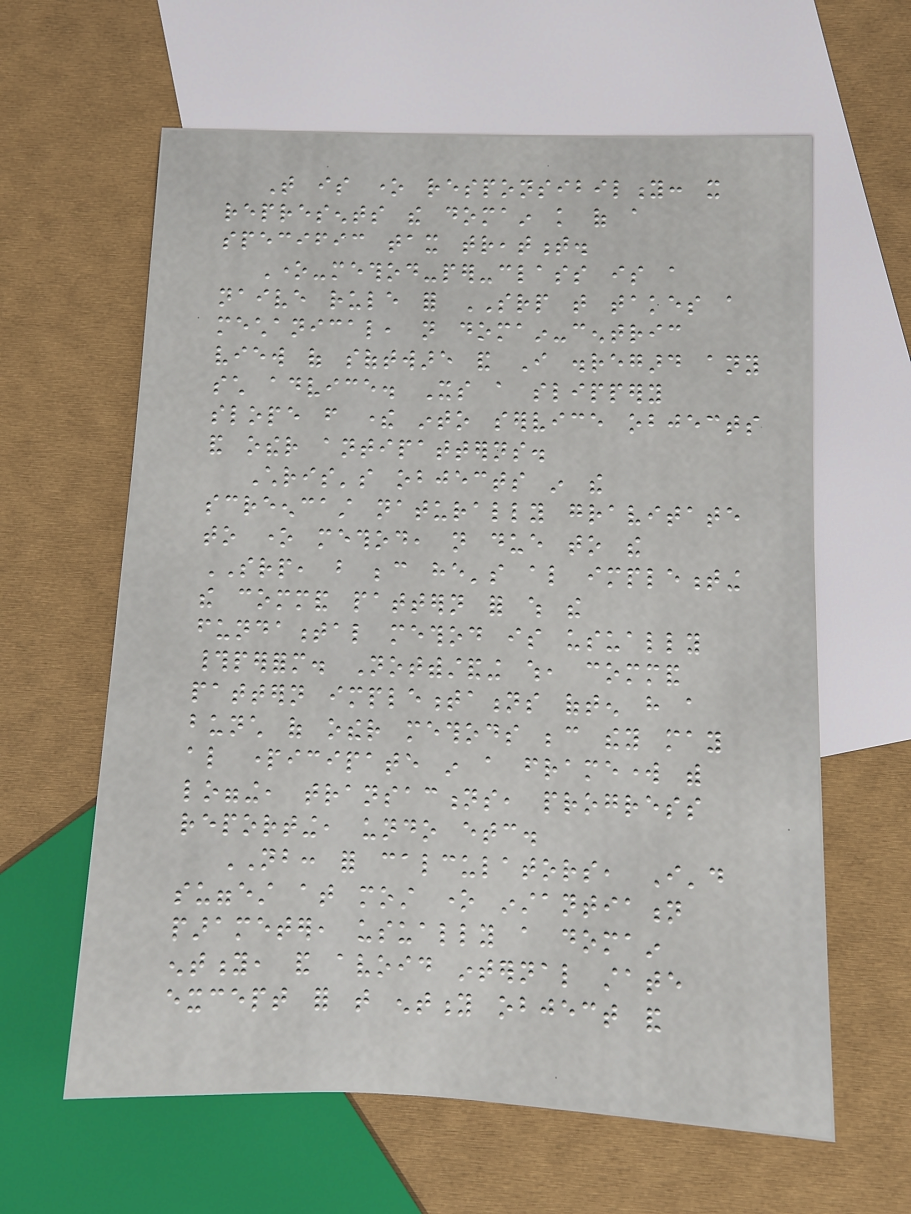That is one responsibility: it
represents the domain knowledge of a
specific tax treatment.
One-method-per-class is a
naive rule for SRP that takes a
mechanical, not domain-centric
view of software and I disregard any
such advice. Its a slippery
slope from there into service objects
and other antipatterns.
Chris's objects in the
screencast naturally gravitate
to one method, not due to the
SRP, but because he's also implementing
the command pattern for which the
fundamental method is usually
#perform. Notwithstanding which, command
pattern implementations often have a
bunch of other methods because they may
also participate in a framework with
logging, transactions, progress
reporting, undo etc.
NB: for calculators, I'd
suggest at most one instantiation
parameter, usually a domain
entity, and avoid internal state
except for that entity object and
